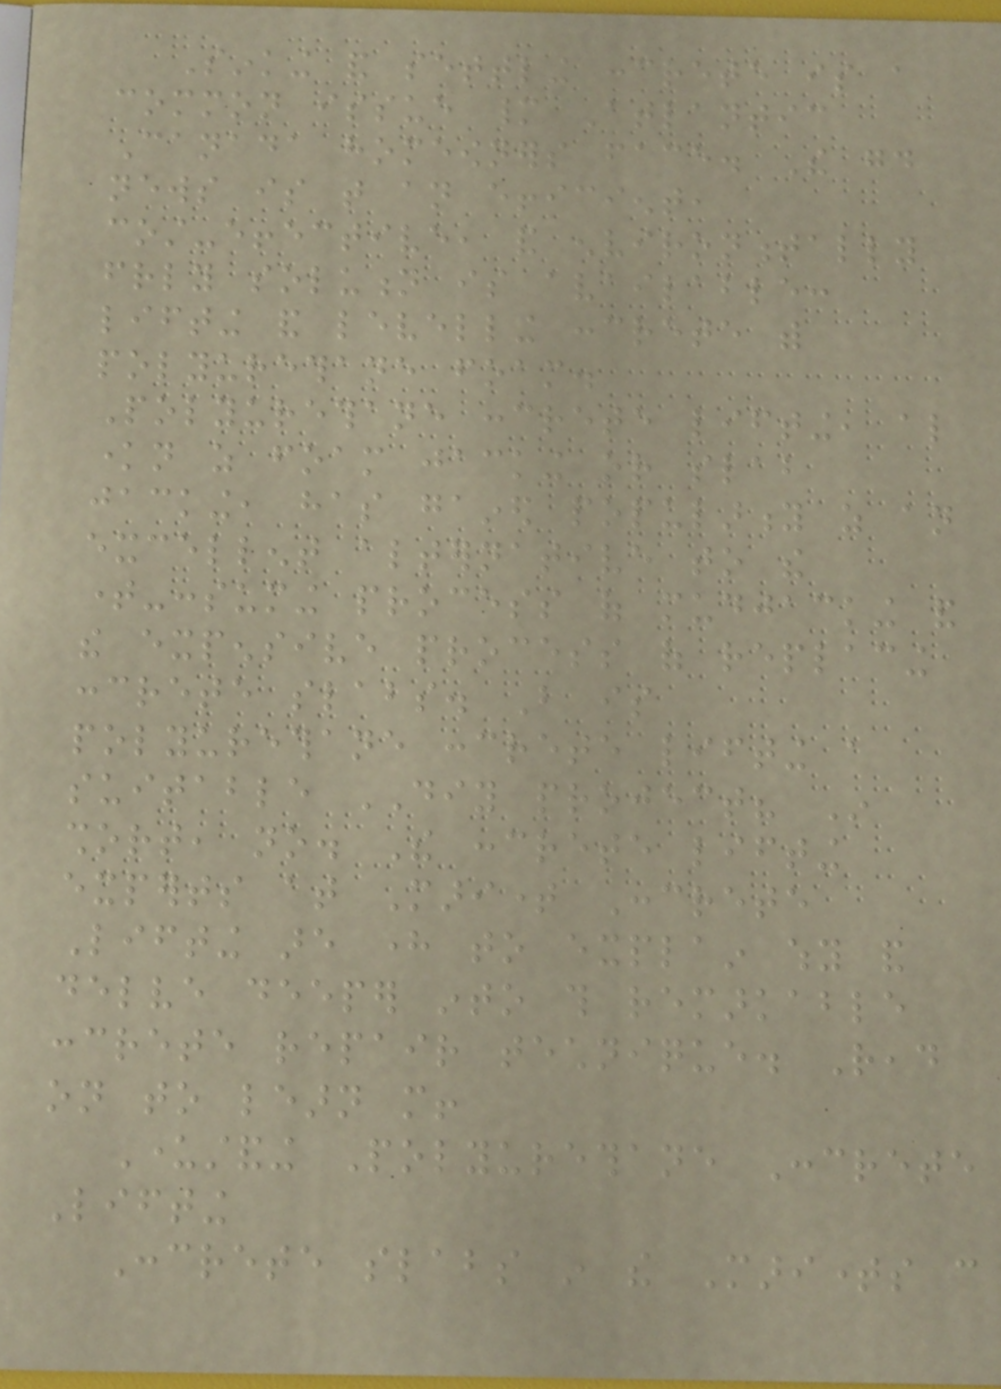Sinking and settling concrete is a
common issue many Atlantic
Canada homeowners face. The good
news is that an efficient,
cost-effective, and environmentally
friendly solution is available:
lifting and levelling concrete with
polyurethane foam.
Polyurethane concrete lifting, also
known as foam jacking or slab
jacking, has gained popularity as an
excellent alternative to the
time-consuming process of mudjacking and
the expensive process of replacing
concrete slabs. But is
polyurethane concrete lifting a
suitable DIY project? In
short, no. The concrete lifting
experts at Maritime Concrete
Lifting are here to explain why and
delve deeper into this remarkable
concrete repair technique. Read
on to learn more!
Understanding Polyurethane Concrete
Lifting
Concrete slabs in the Maritimes can
